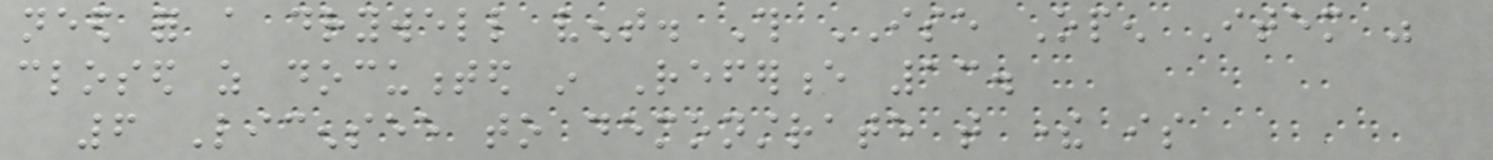need for a drywell vent. This ISE Open Item was
closed as documented in Reference 13.
6 Licensee to demonstrate that there is
